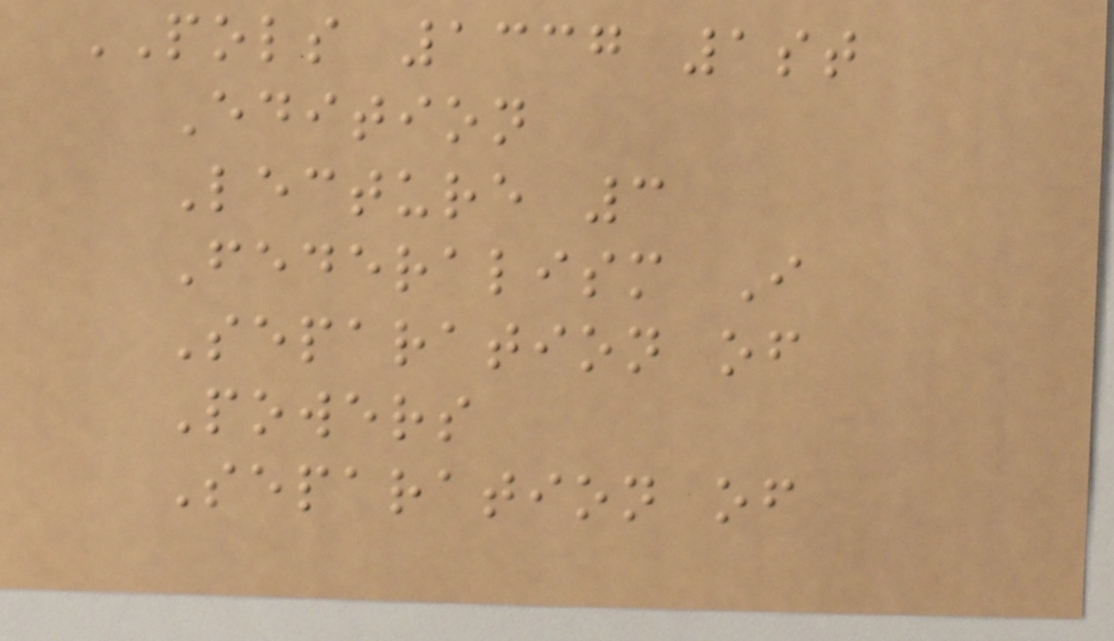POLS 1337 1st
Edition
Lecture 3
Federalism I
Separation of
Powers
Separation of
